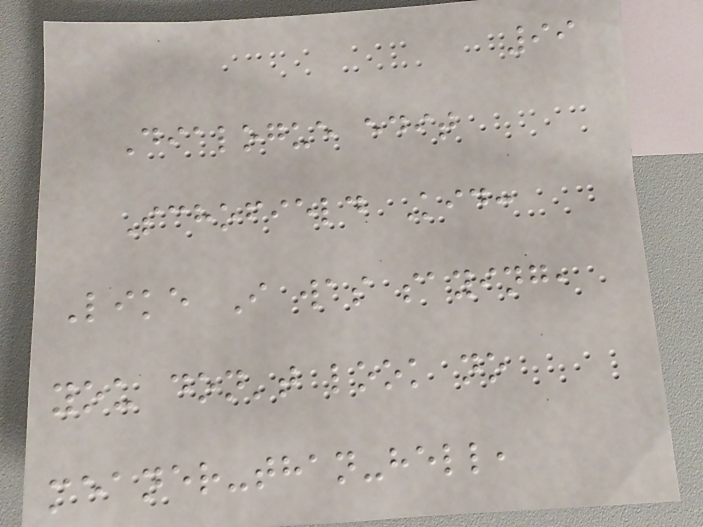99
Dialogue edit
Schofield Kid:
Like I was saying,
you don't look no
meaner-than-hell,
